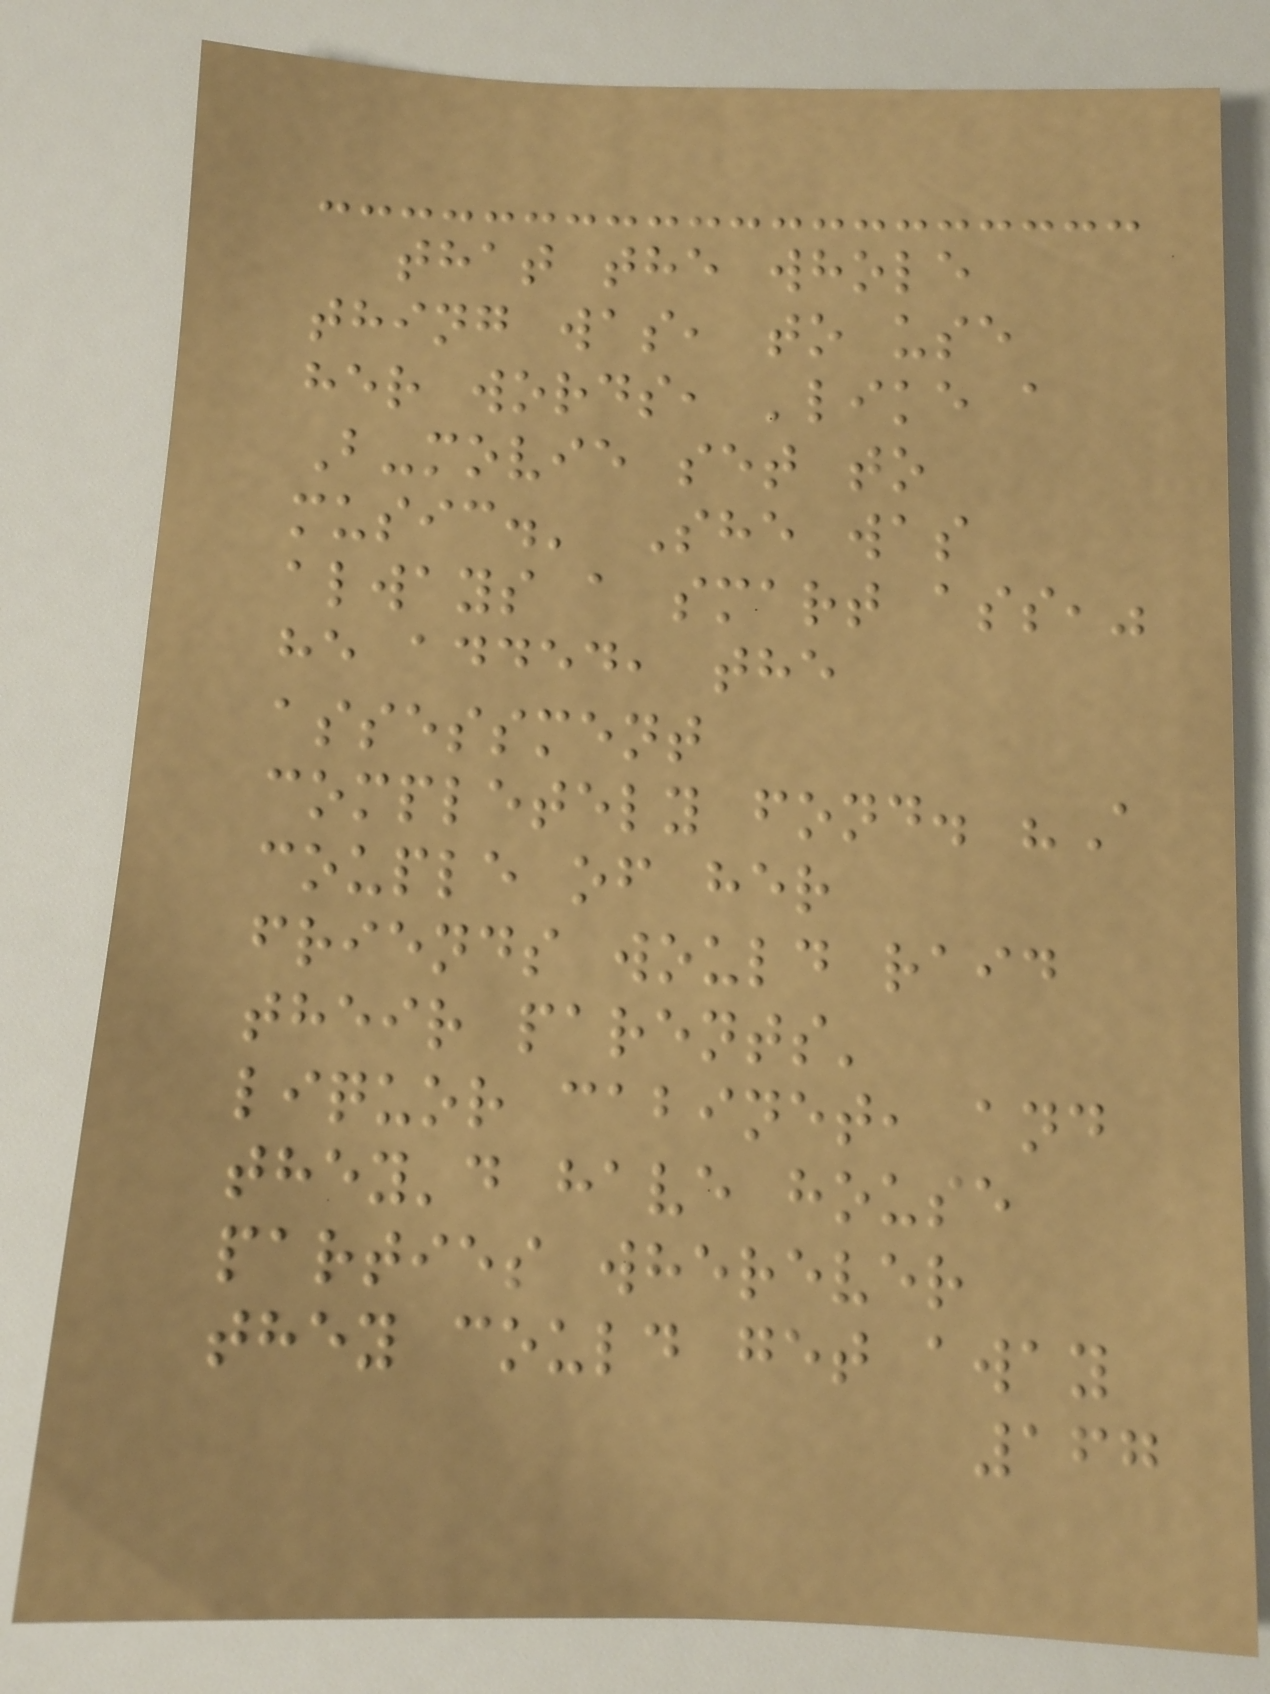that the whole
thing was, to use
her words, 'like a
B-movie set to
music.' She was
always a smart ass,"
he added, the
assessment
completely fond. "A
couple of her
friends would raid
their parents'
liquor cabinet, and
they'd have house
parties wherever
they could get away
167
